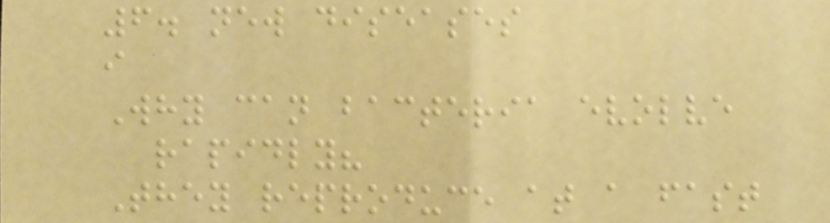6. new diseases
i
Why can bacteria evolve
rapidly?
They reproduce at a fast
